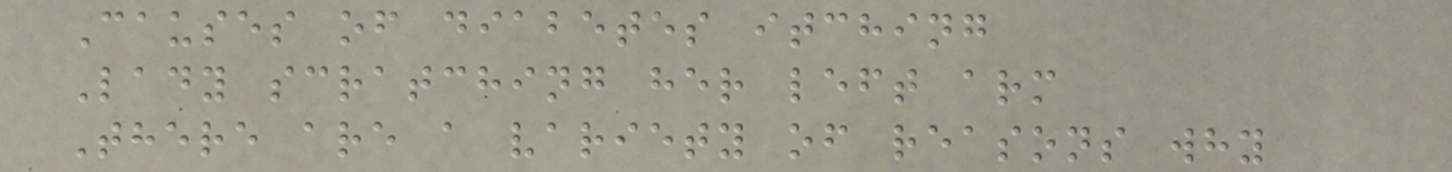Causes of diabetes itching
Lady scratching her left arm
There are a variety of reasons why
